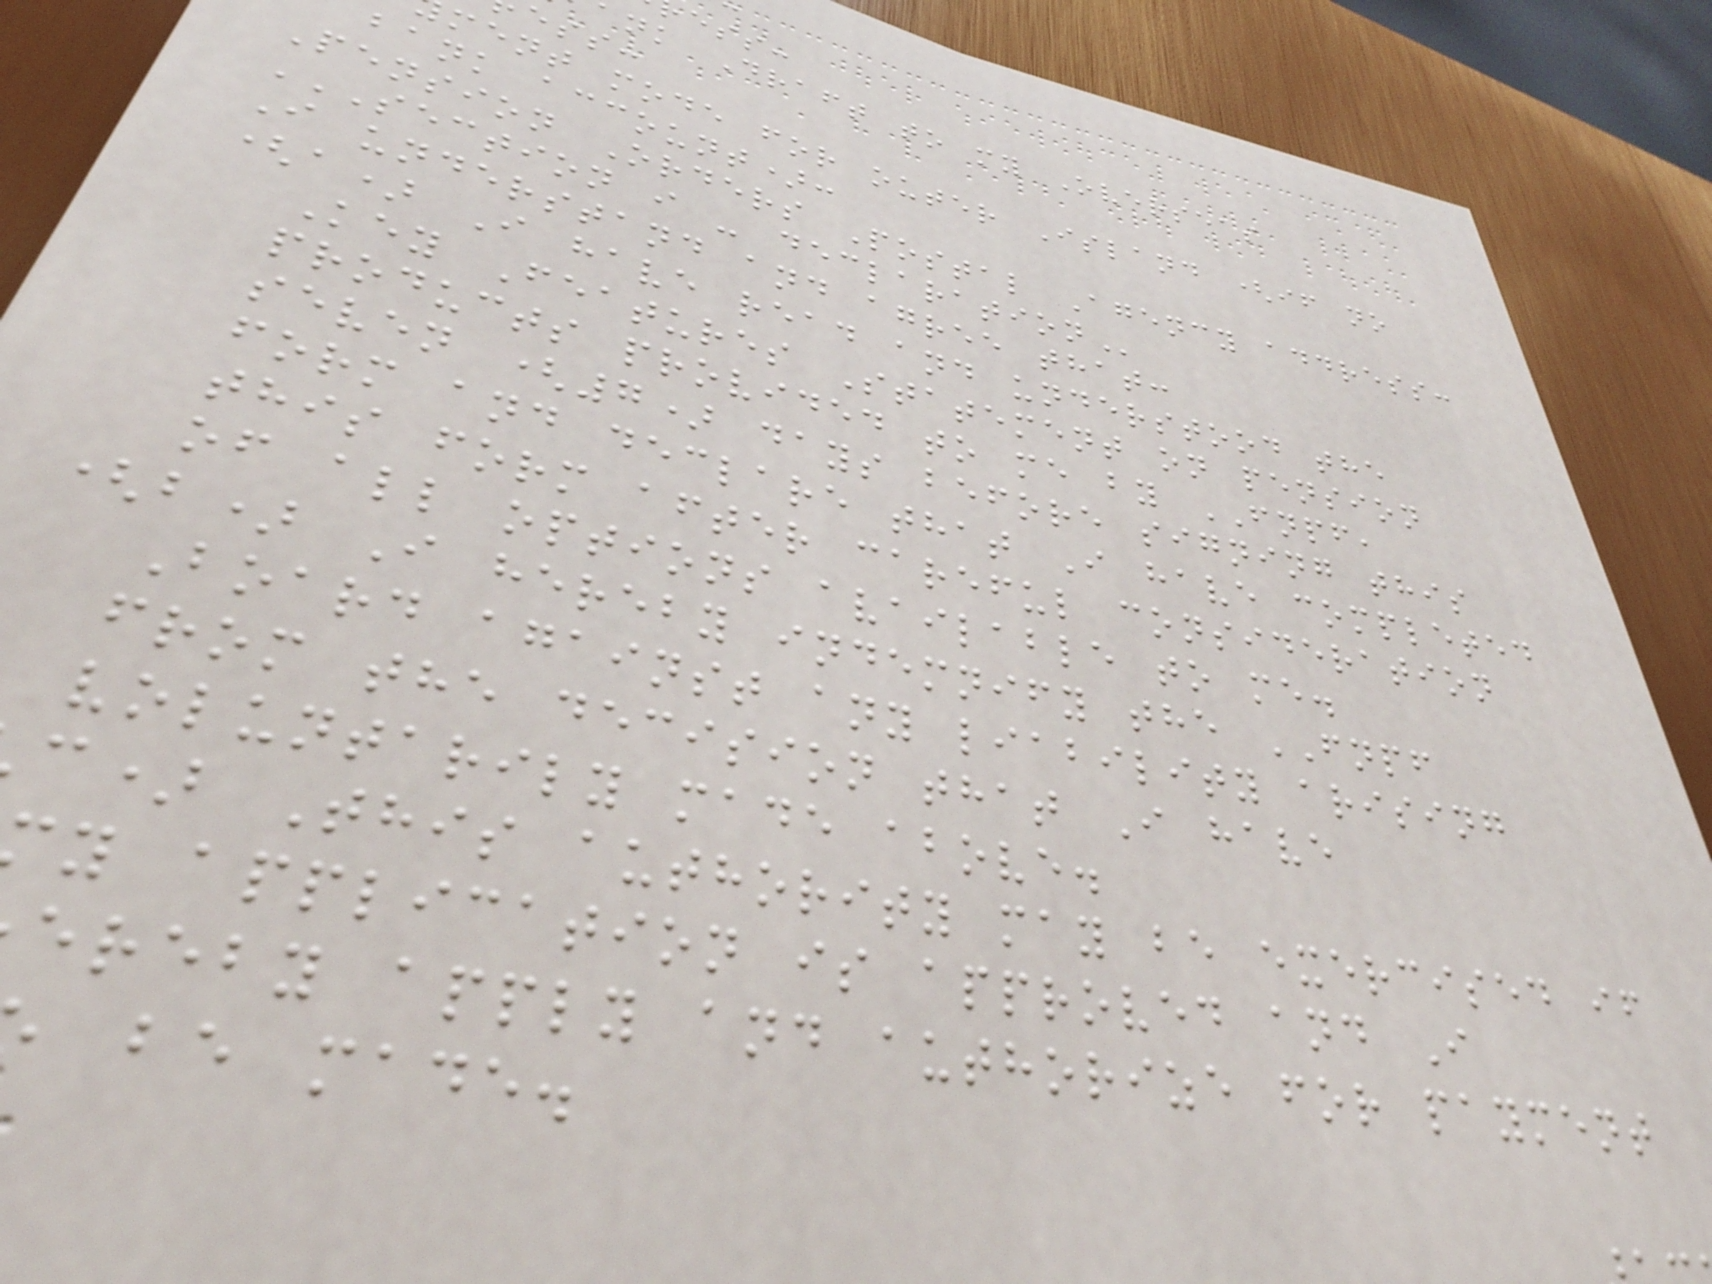ess:
nk Draft to my Overseas
ess:
ment mode for outer Island (if no
bank account):
Pension Orders Postal Agency address:
SECTION I - DECLARATION
I understand and agree that:
(a) I have read and understood the
Key Features Statement on pension
products provided to me by FNPF,
seven (7) days before signing this
form and declare that I have completed
this form after careful consideration
of all options available to me.
(b) I hereby indemnify the FNPF
Board against any liability arising
from the decision that I have
voluntarily made above.
c) This authority may be exercised if
y application is approved and I
ereby apply and authorize for payment
be made.
